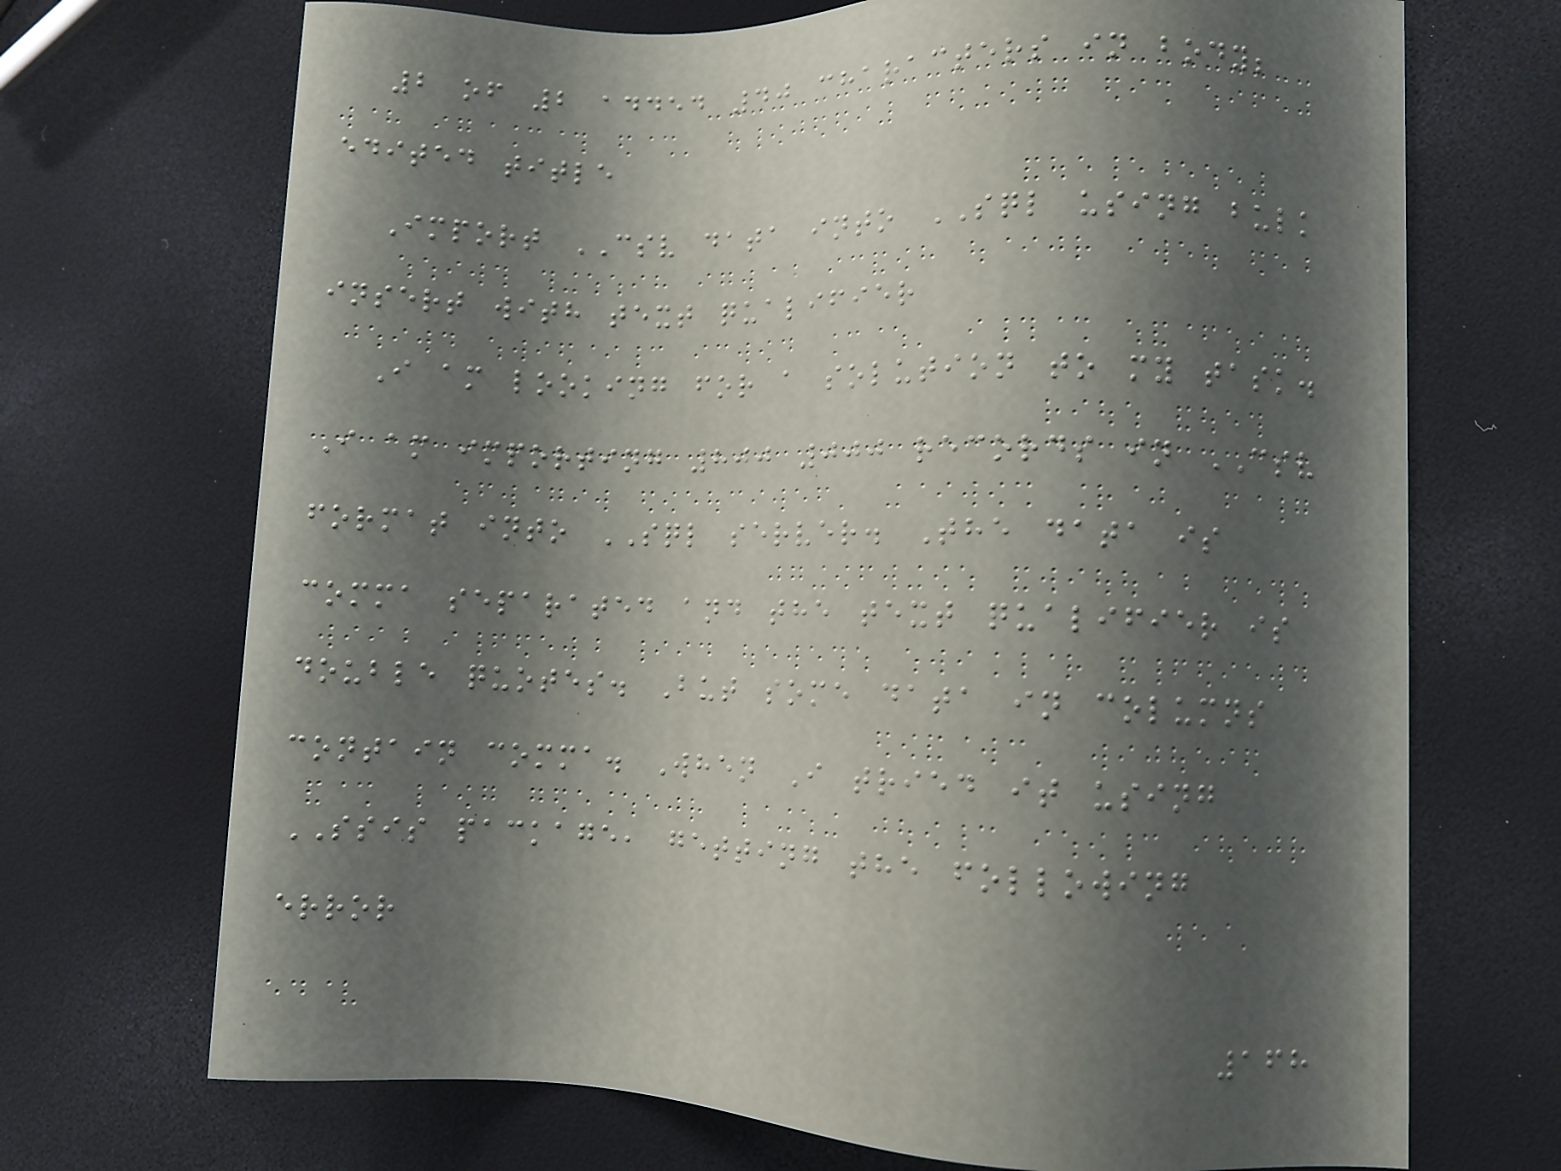2 of 2 added 40 characters in body;
edited title
Import CSV data into SQL using bulk
insert with text qualifier
I am looking for a solution to my task.
I am importing 800 000 records in CSV
format into SQL server. The data is
comma separated and the text qualifier is
double quotes. But some data in columns
contain comma. When I tried it using
SSIS package, getting the following
error
168
